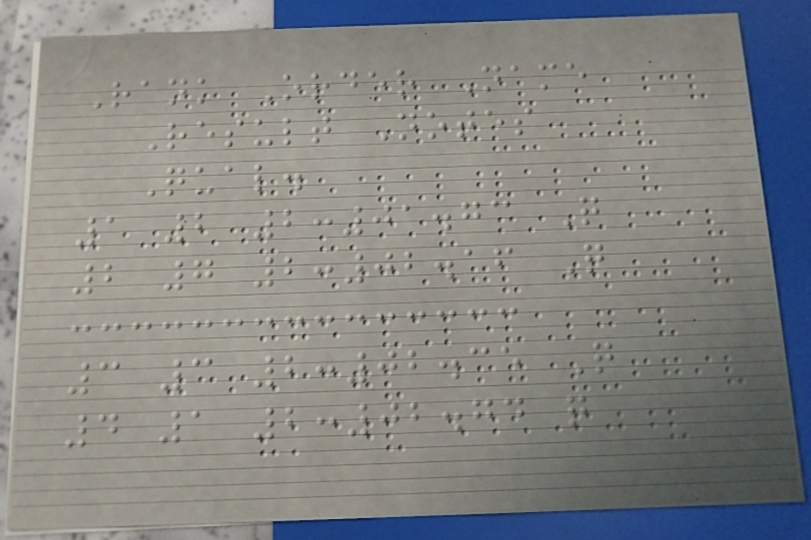Rank Order Name
Result Notes
Qual.
1 2 2:01.73 Q
2 7 2:02.16 Q
3 3 2:02.35 Q
4 1 2:02.74 q
